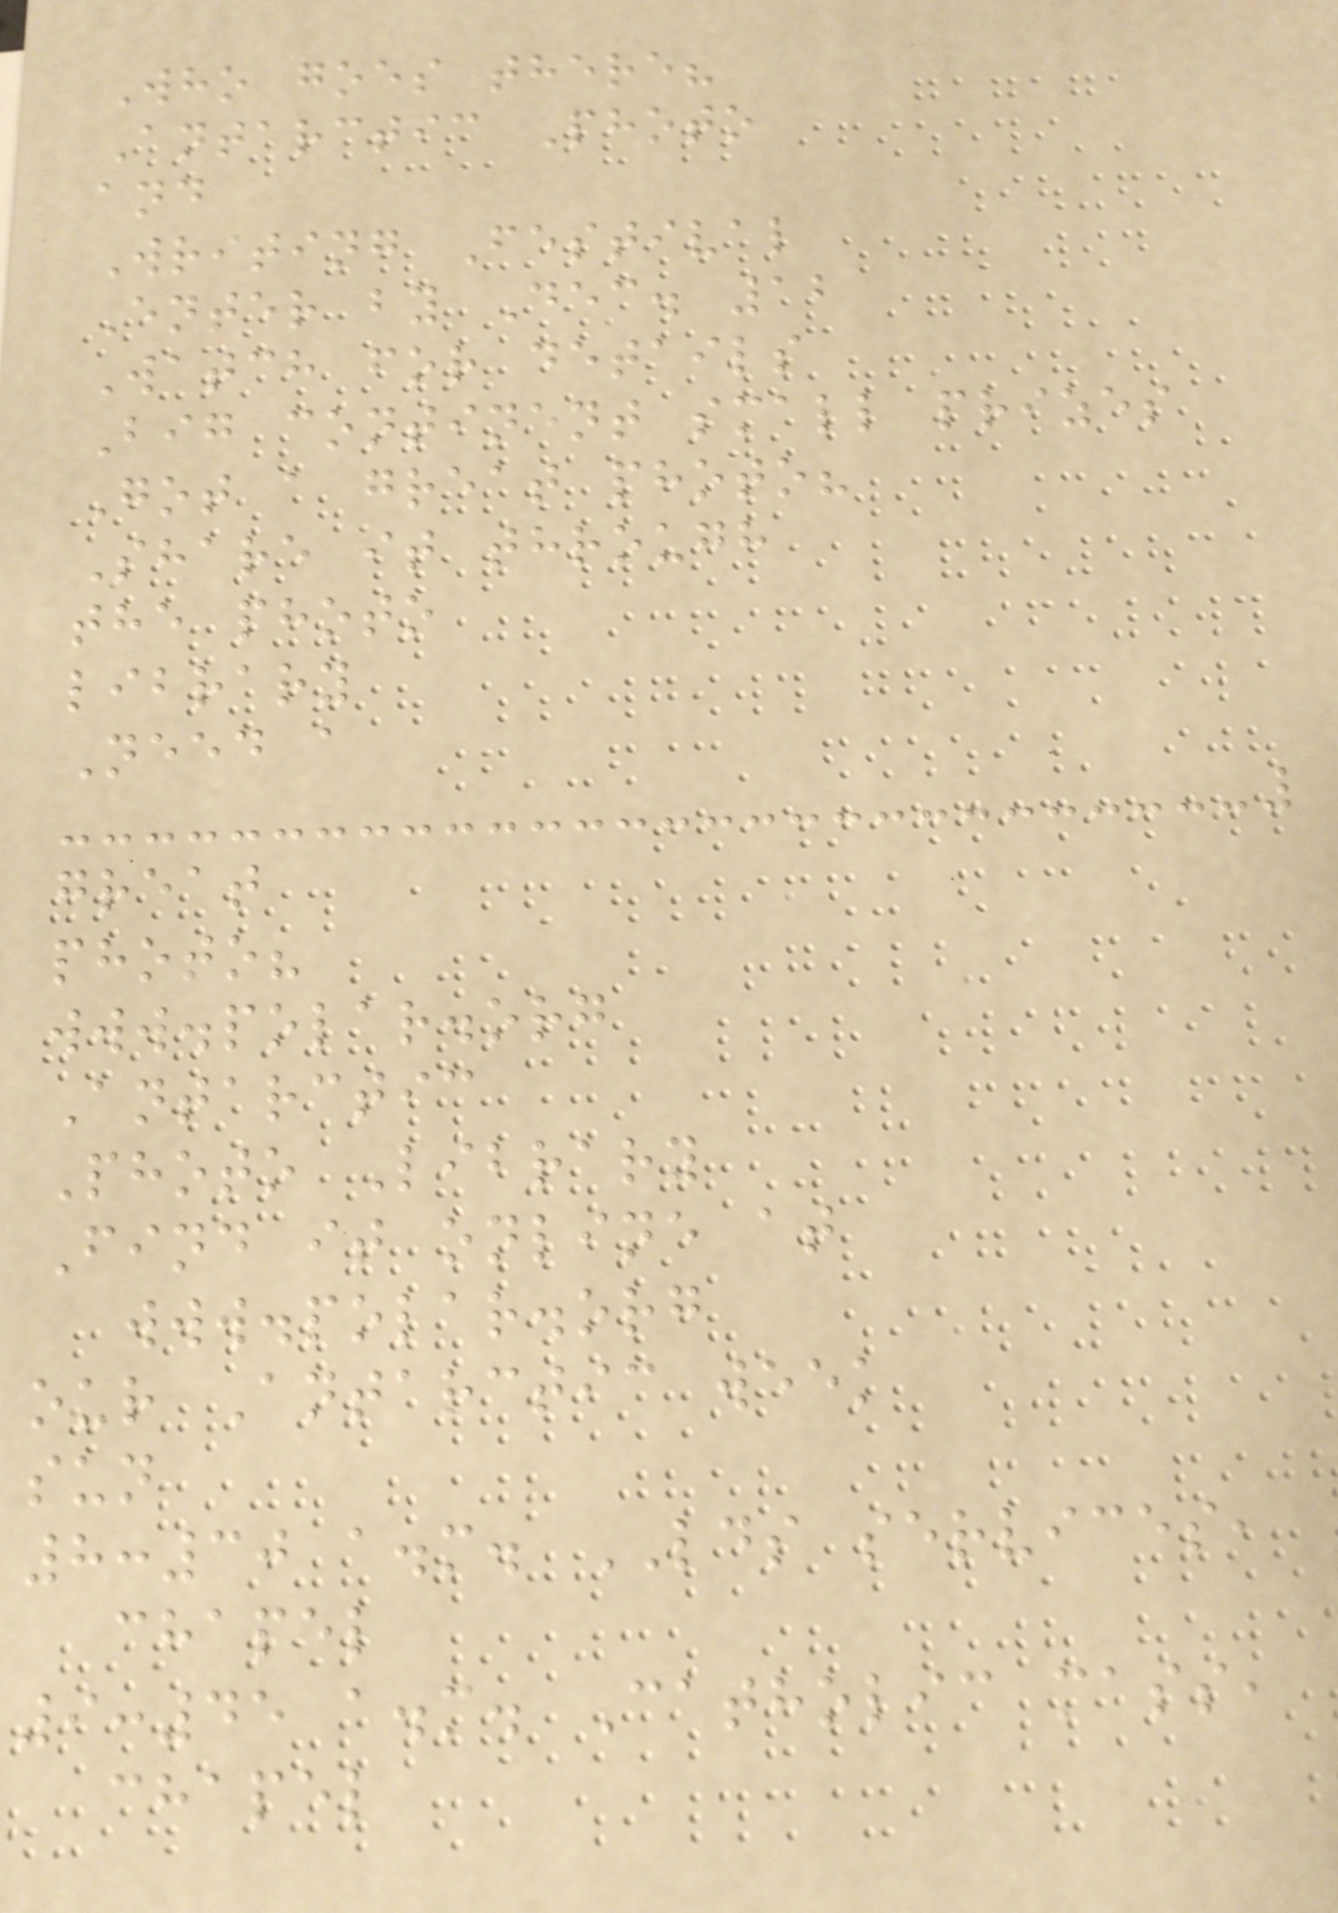Who goes there?
Antarctic Photo
and
Writing Festival
Enter by Dec. 12
Watch for details
Big continent small prizes
Got a great photo?
Share it through
the photo
library
Need a
great
photo?
www.polar.org
Antarctic
Photo Library
Find it online at
www.polar.org
our Antarctic week
sun
8:30 a.m. LDS services,
chapel
9:45 a.m. Catholic mass,
chapel
